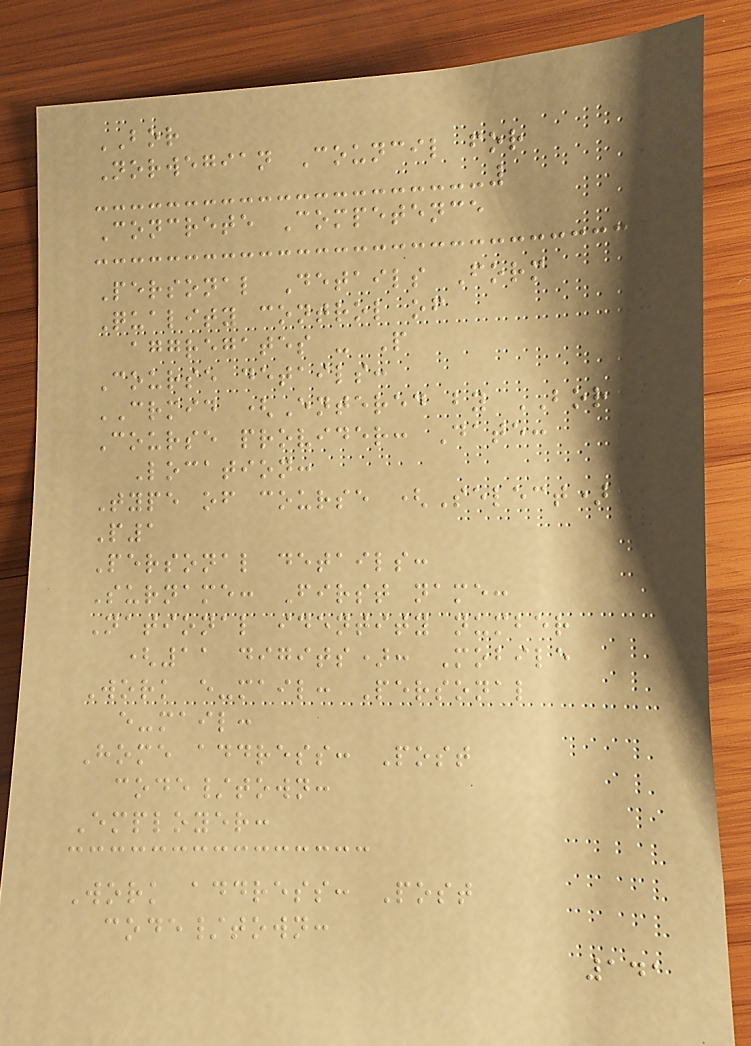BOR
Norwegian Council for
Concrete Competence
Personal Details Form
Quality control of
aggregates - P
Course details:
CRMID (Entered by BOR)
Course provider: Date:
Location:
Type of course (Select)
P1
Personal details:
Surname: First name:
National identity number
(11 digits): Mobile
Work e-mail: Personal
e-mail:
Home address: Post
code/town:
Employer:
Work address: Post
code/town:
141
